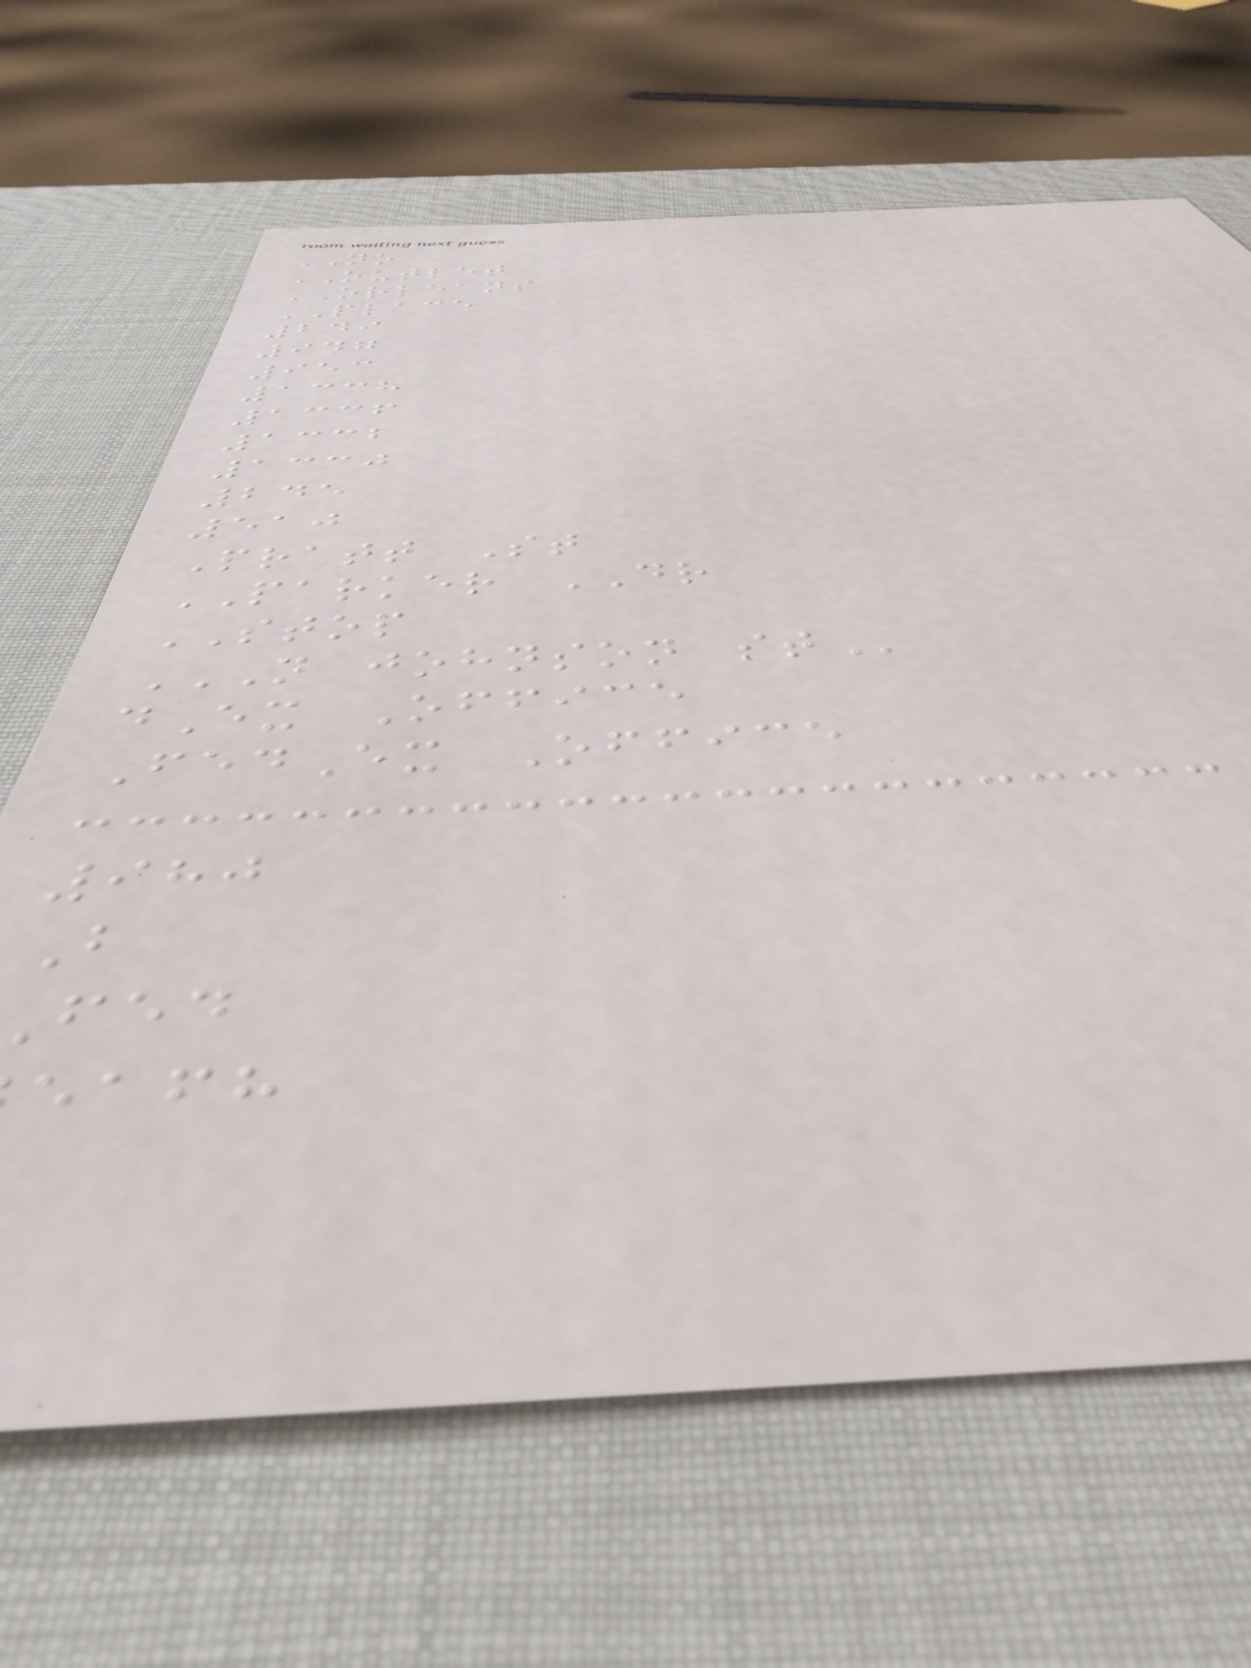NO
OUTLET
ORLEANS
PLACE
249
947
953
1338
1336
1332
1330
245
510
Pratt St
PARKER DR
STOP
N JOHNSON ST
dEx Office
FedEx Office
980
B
eafh
